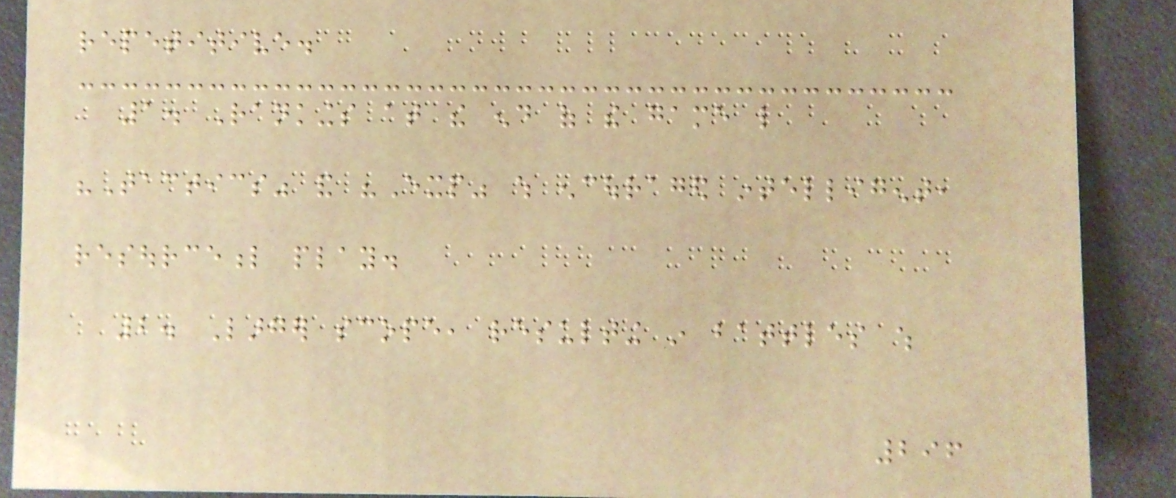repetitive.
1. Rankings at the end of the game like
"Tactics" and "Exp" which encouraged intelligent,
resourceful play.
2. Larger scope, resulting in battles which
296
